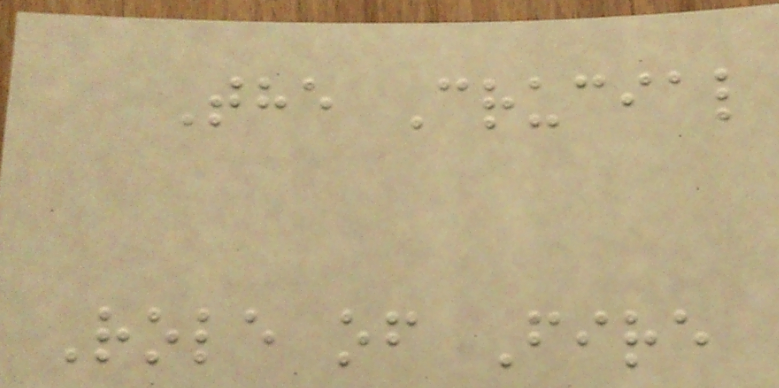The Crucial
Role of Fire
